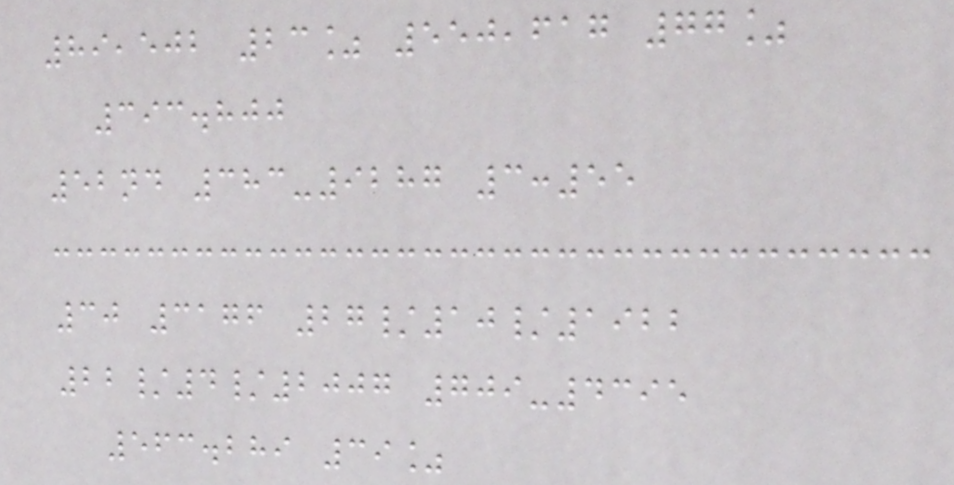89,502 23% 550,617 77%
393.800
52nd 383-9287 3:55
30 3176 27/10/1922
22/4/2007 709-4395
563.289 39%
